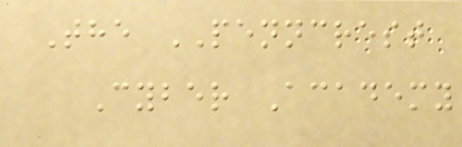The PENNCREST
Cyber Academy
